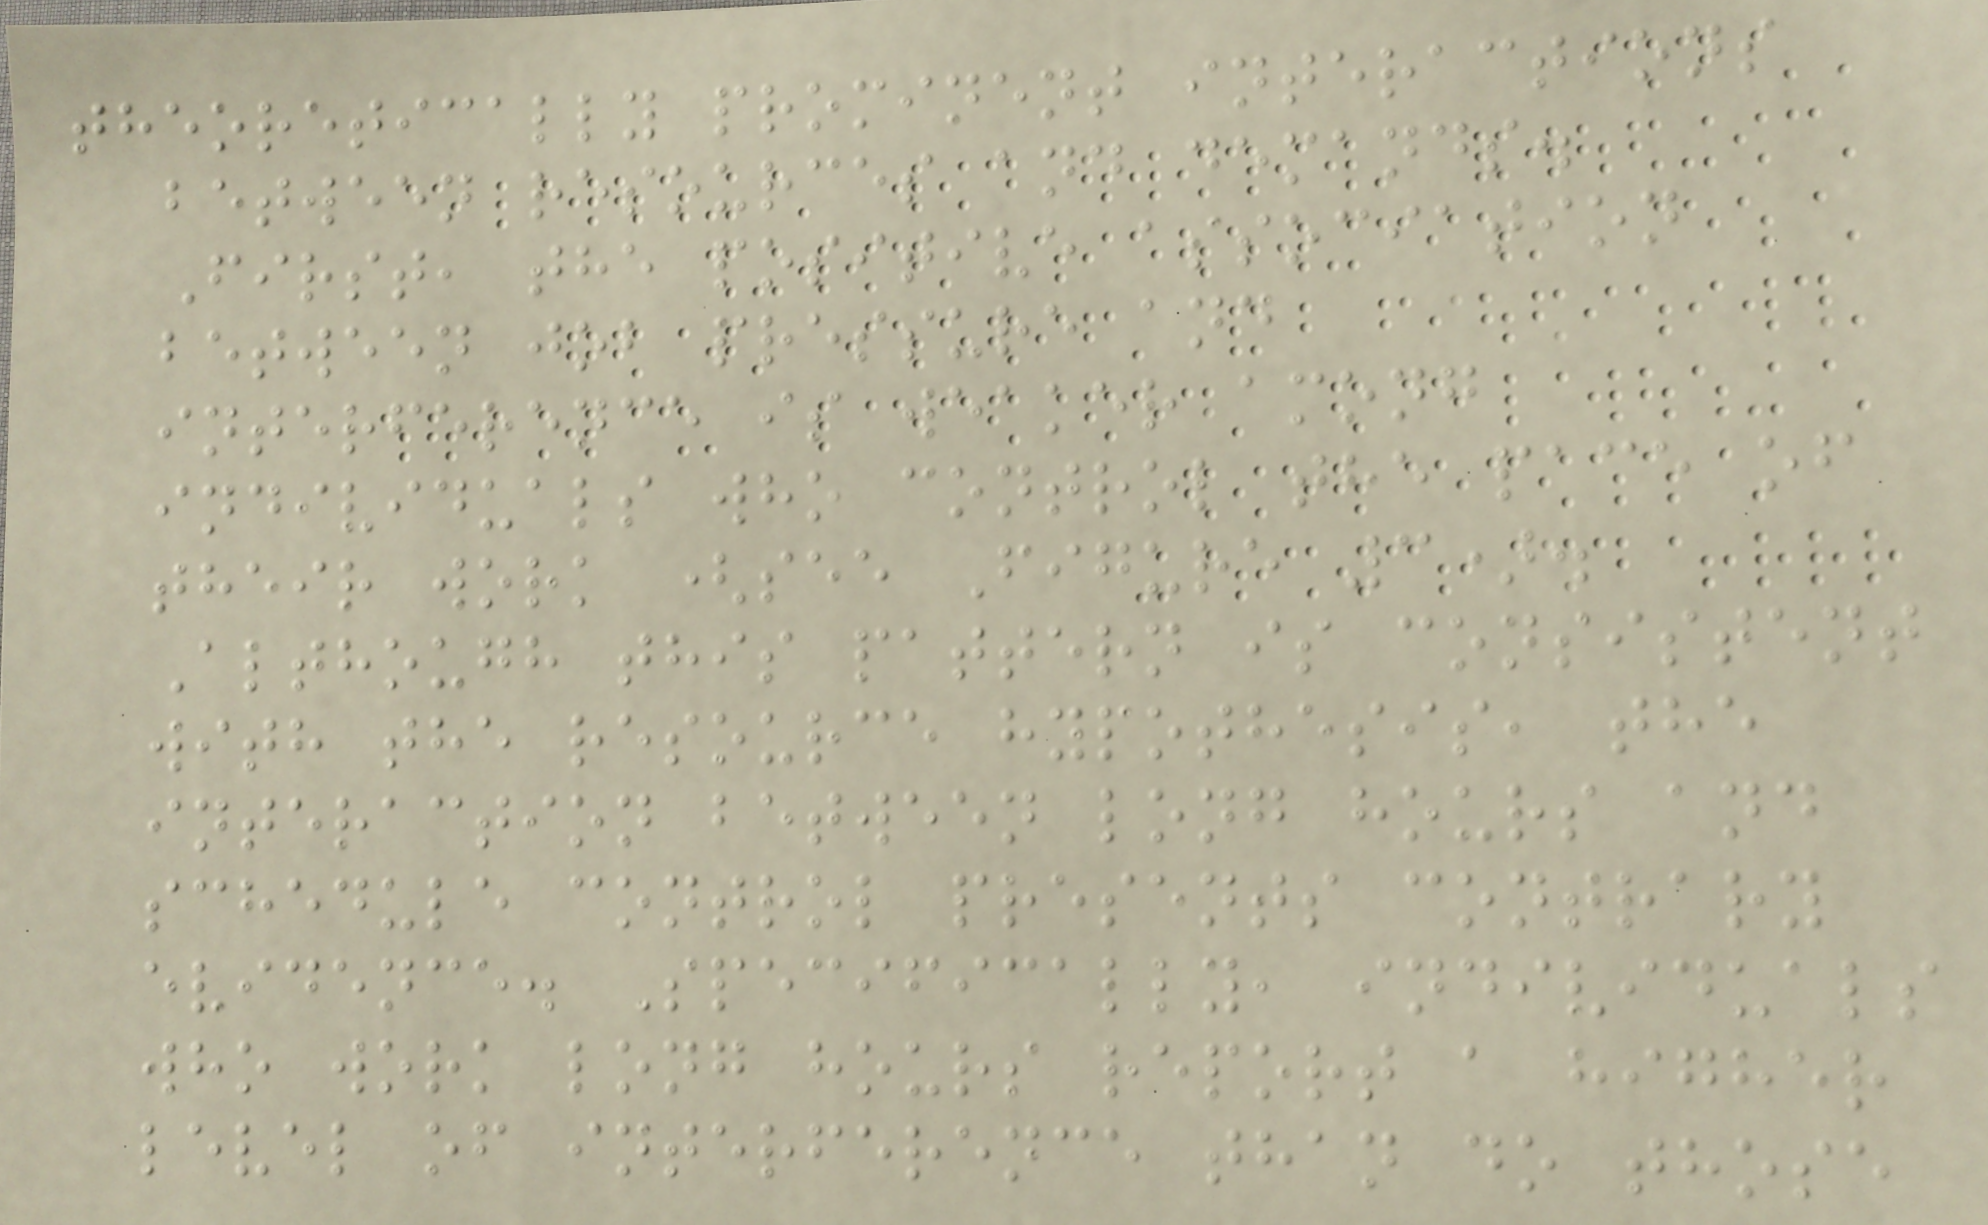theoretically prominent interactions
between resources and demands.
First, the positive association
between job pressure and
interference is weaker among
individuals who control the pace of
their work (see Figure 3).
Although this pattern is consistent
with the resource hypothesis, the
interaction between long hours and
schedule control presents contrary
evidence. Specifically, individuals
who work long hours report a higher
level of interference than do those
